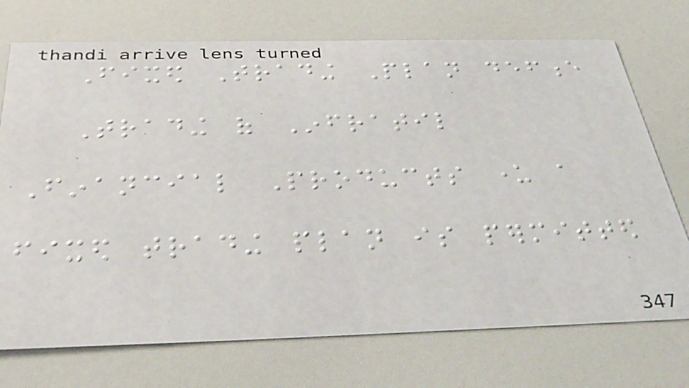Fixed Trading Plan defence
Trading of Infratil
Financial Products under a
fixed trading plan is permitted
